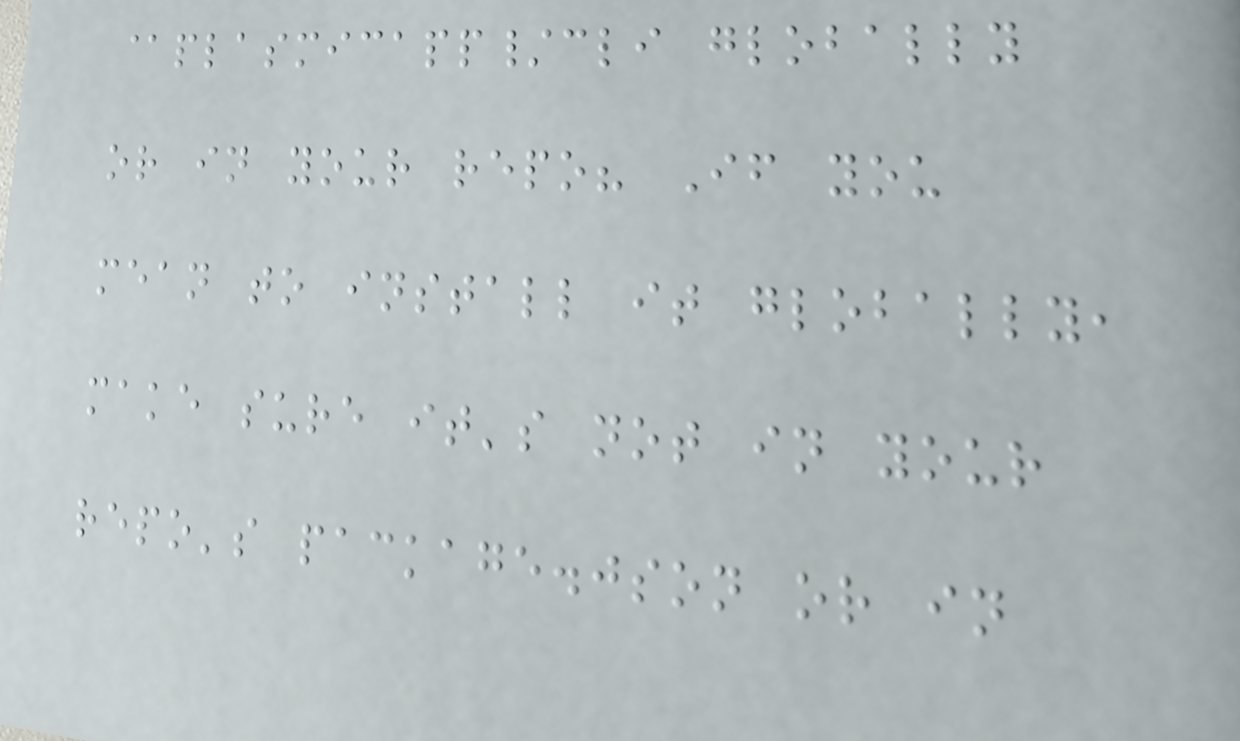@plasmicapp/cli globally
or in your repo? If you
mean to install it globally,
make sure it's not in your
repo's package.json or in
